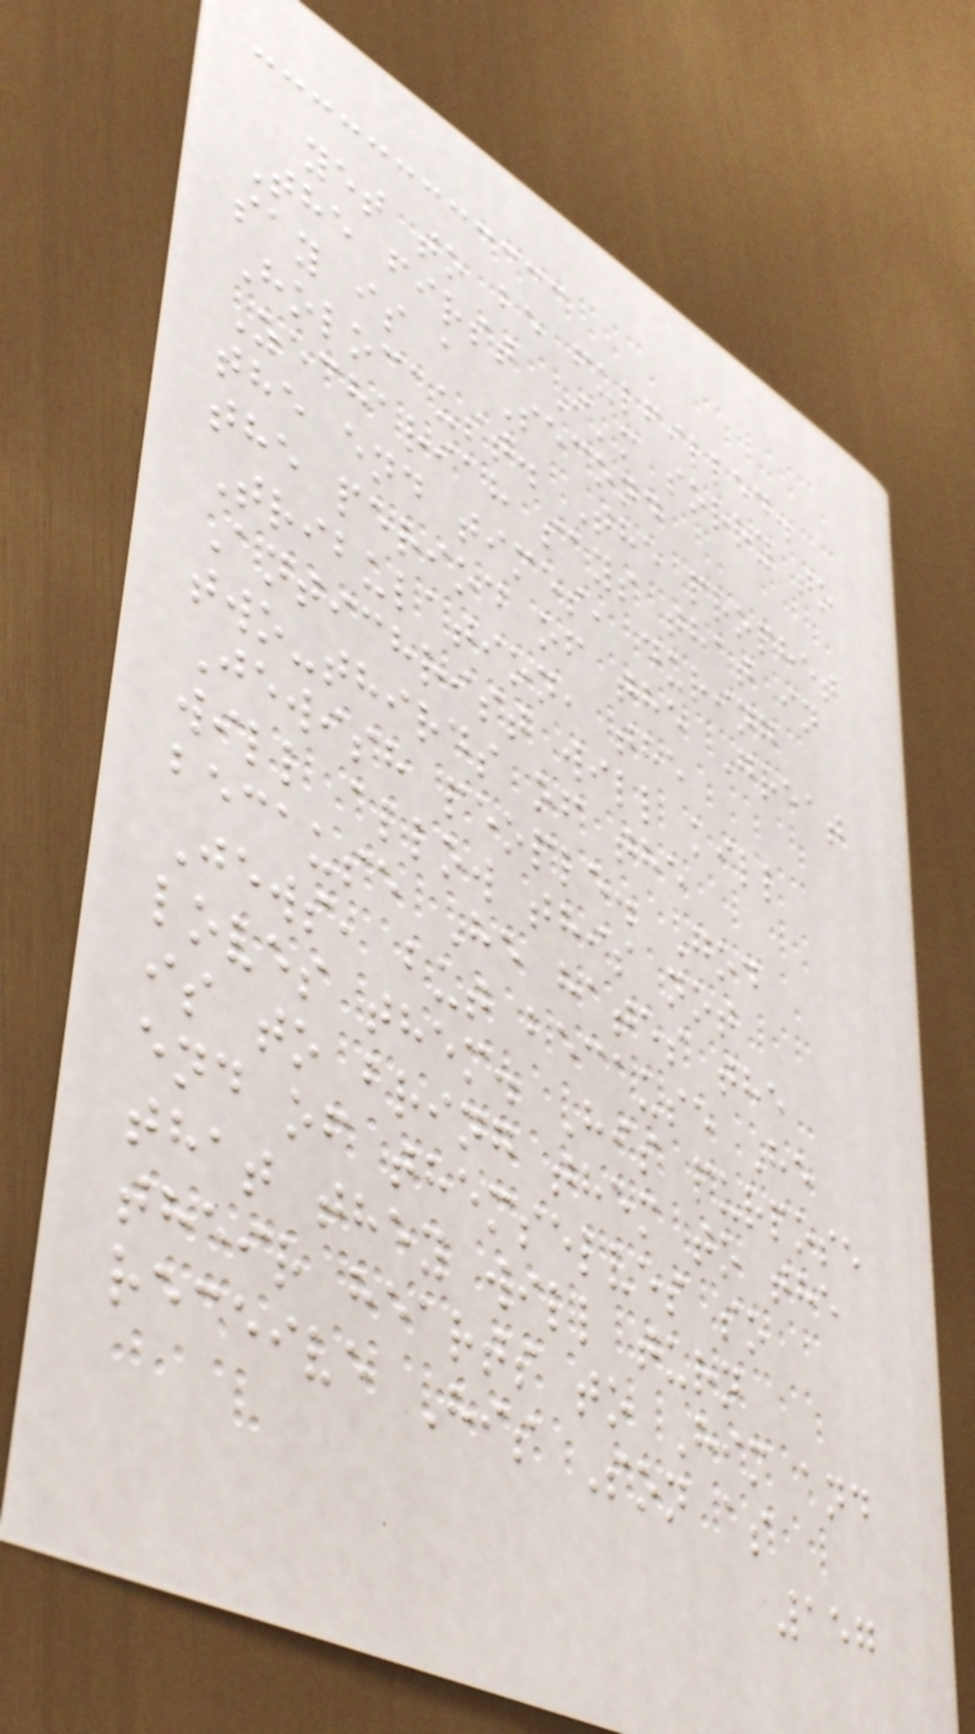yet to be fulfilled.
The first I'm sorry to
say is a Second
Holocaust. The prophet
Zechariah says that in
the end times, during
the period of the Great
Tribulation, the
Antichrist will kill
two-thirds of the
Jewish people. God
will allow this not
because He hates the
Jews, but because He
loves them. His purpose
is to bring them to the
end of themselves so
that they will turn
their hearts to Him and
receive His Son as
157
